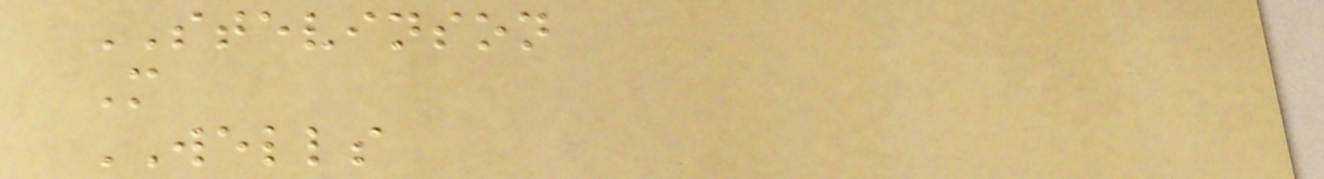STEVINSON
M
WELLS
